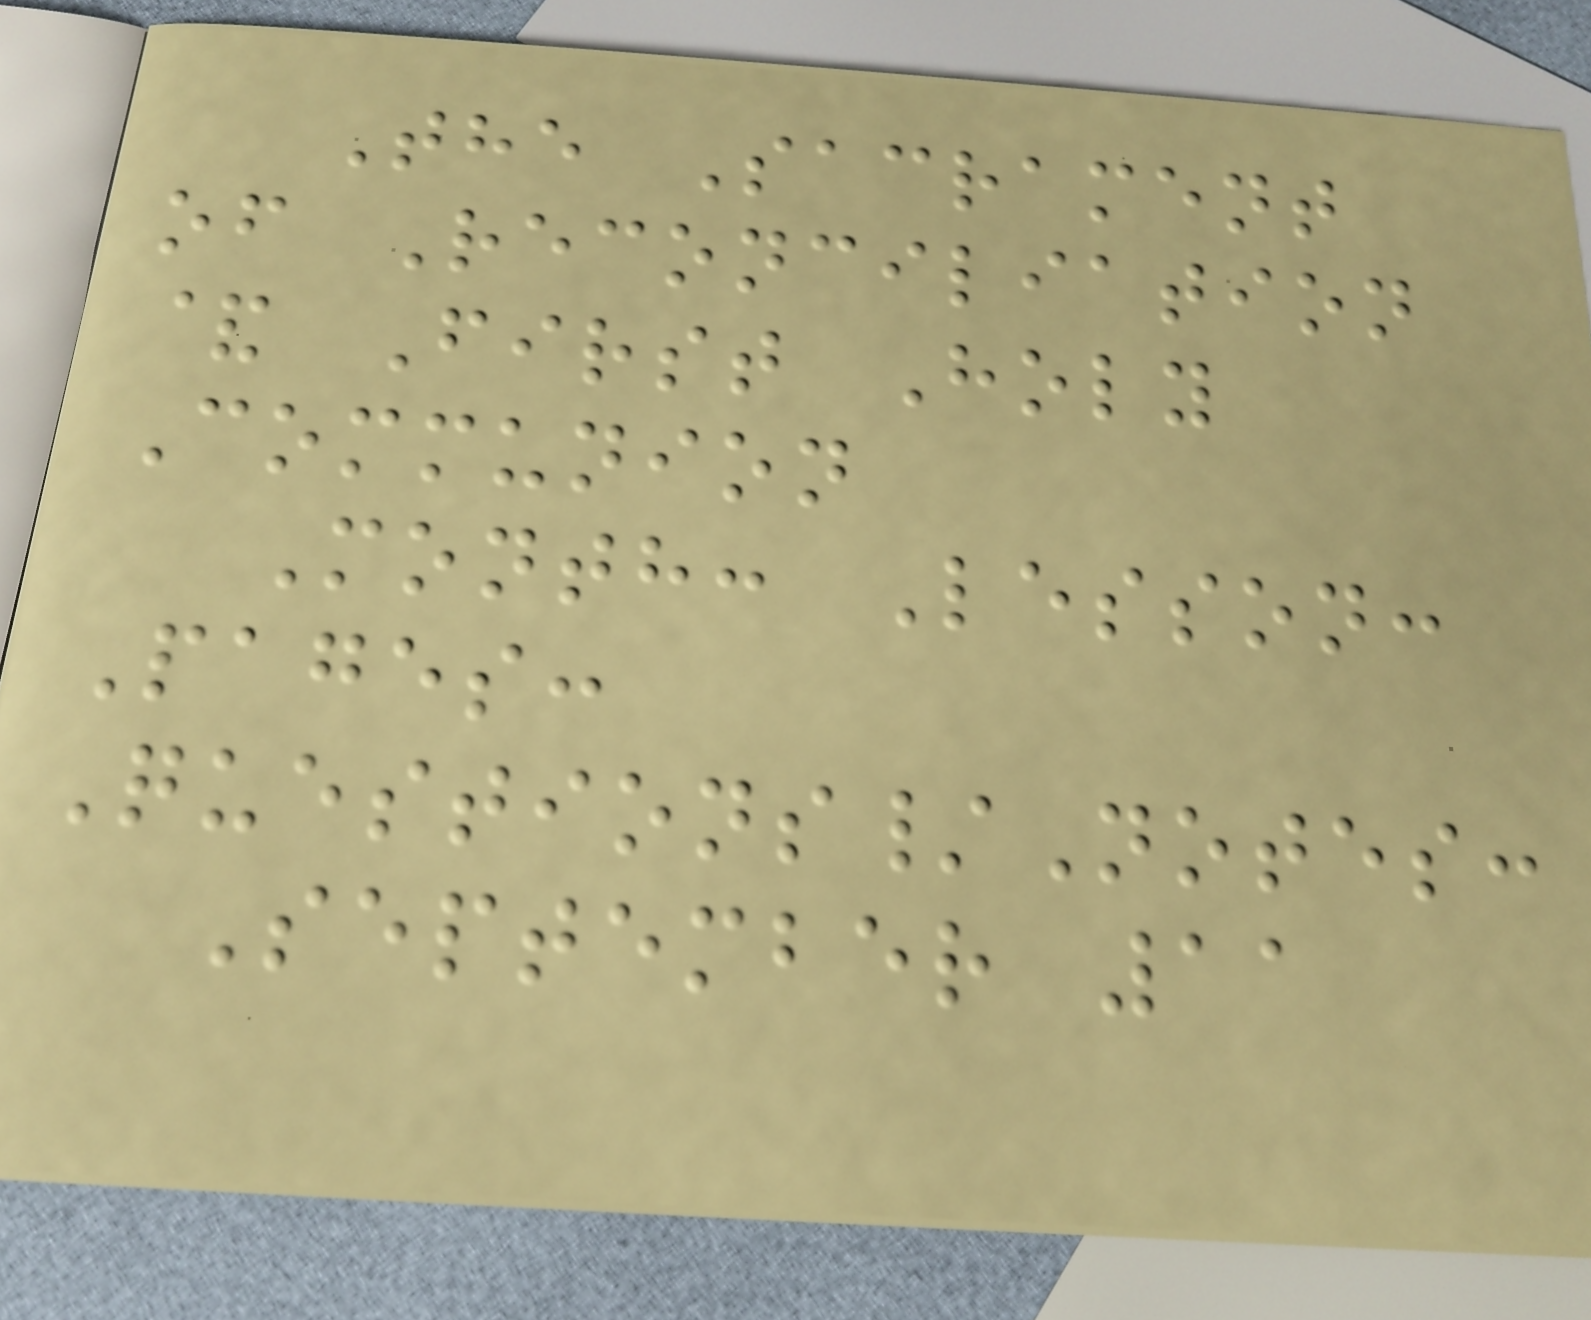The Sacrament
of Reconciliation
& First Holy
Communion
Month: Lesson:
Pages:
Questions/Notes:
September 11
